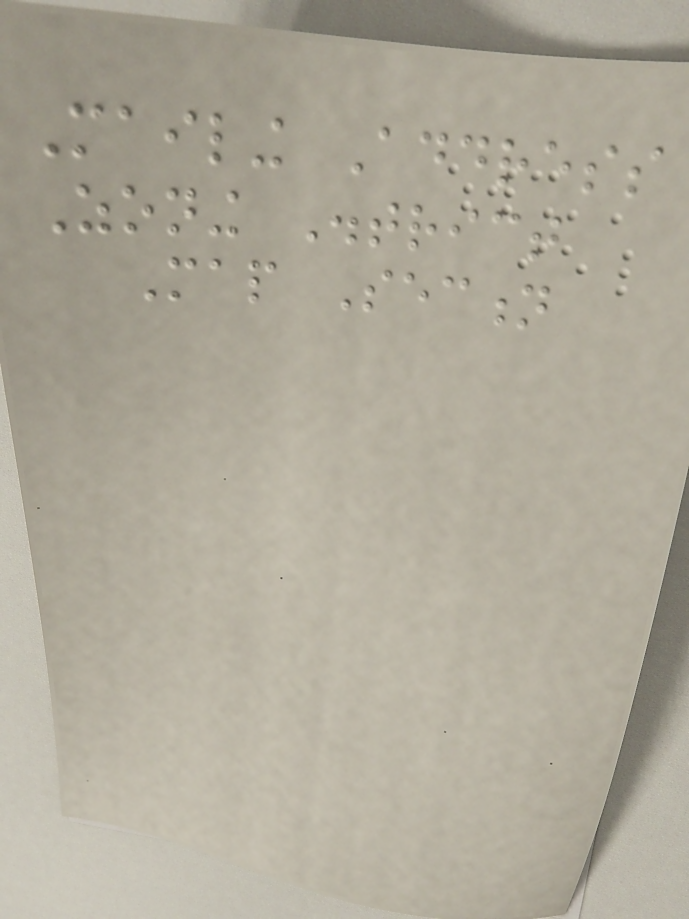Mailing Address
Zoning District
Map Section
